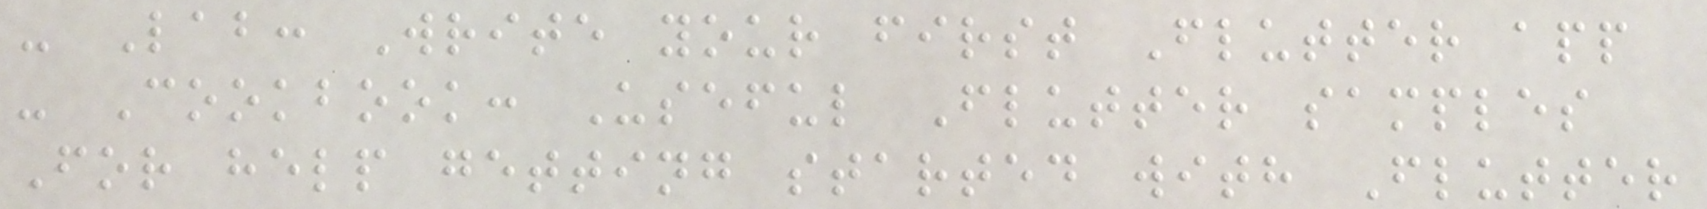- Lab: Write your first Flutter app
- Cookbook: Useful Flutter samples
For help getting started with Flutter
